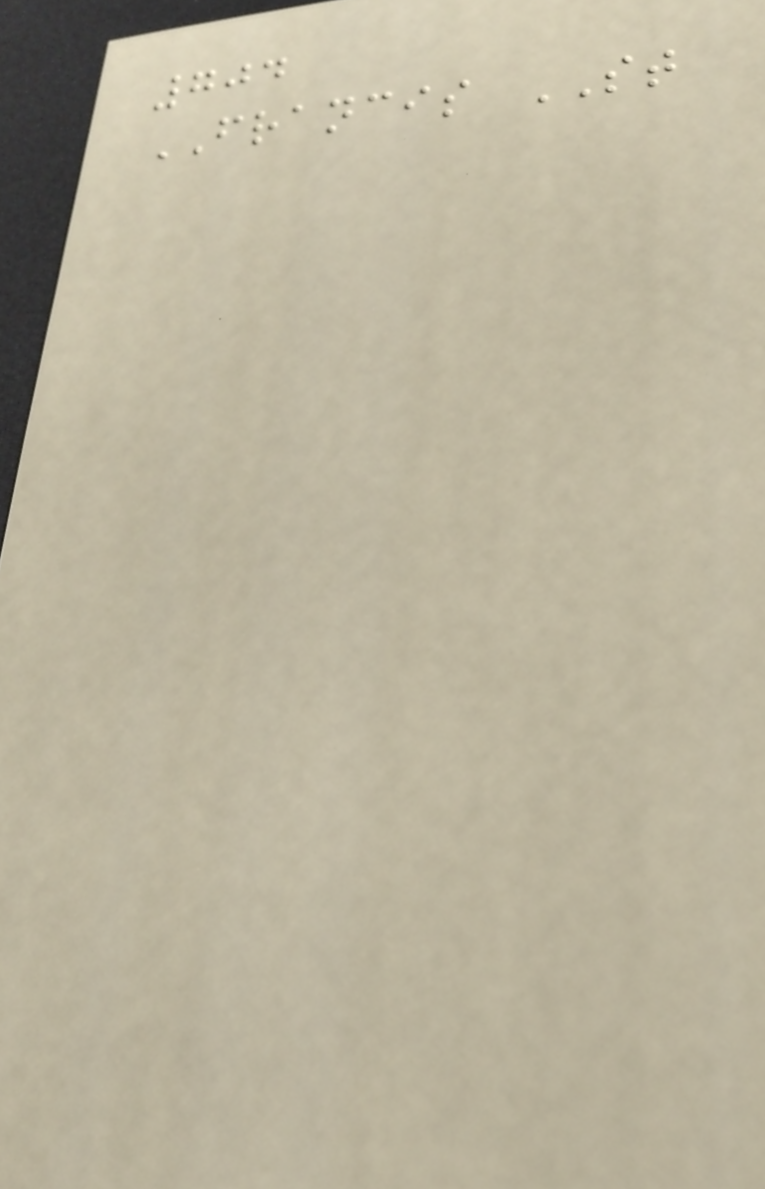704
FRANCIS ST
